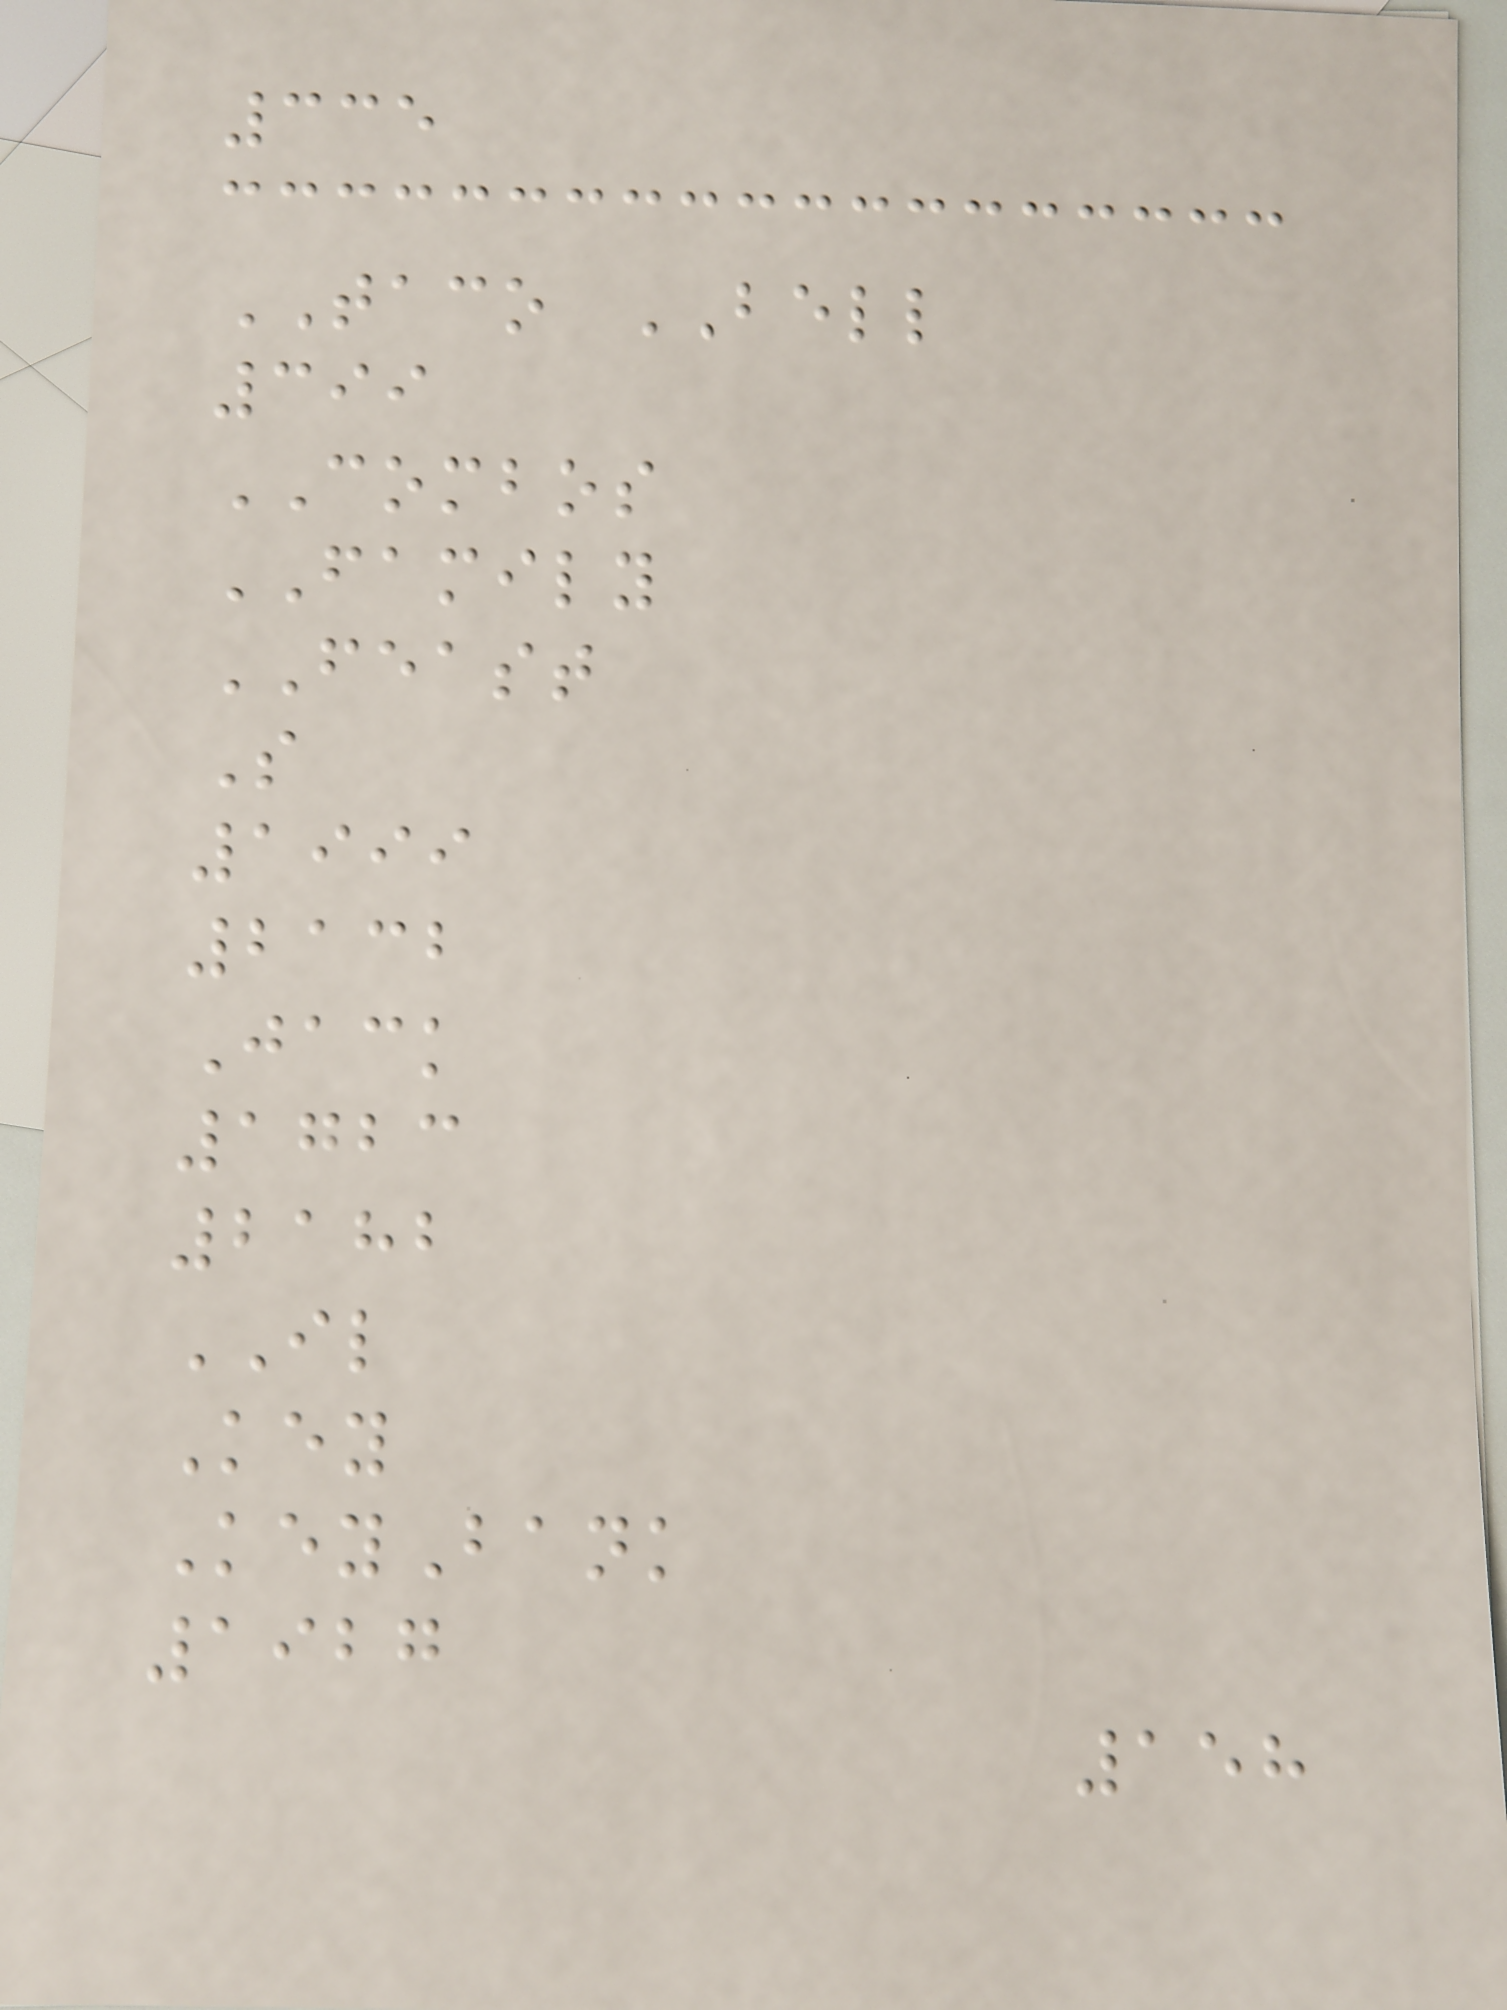335
TACO BELL
399
COMBOS
FAMILY
FEAST
S
1999
2132
Jack
1723
2182
IL
Key
KeyBank
1927
158
